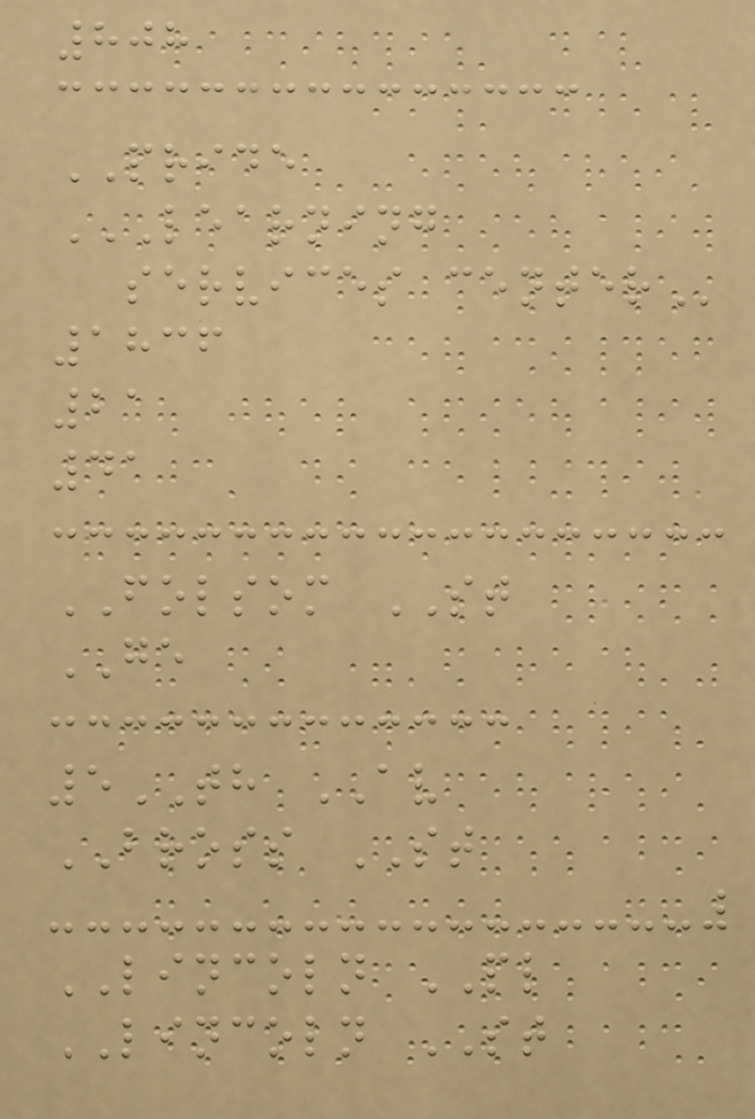808
PRIDE
LEARNING
SERVICES CENTER
1836
21
41
FOLSOM ST
GE
5TH AV
BROSS ST
LINCOLN PL
LINCOLN ST
